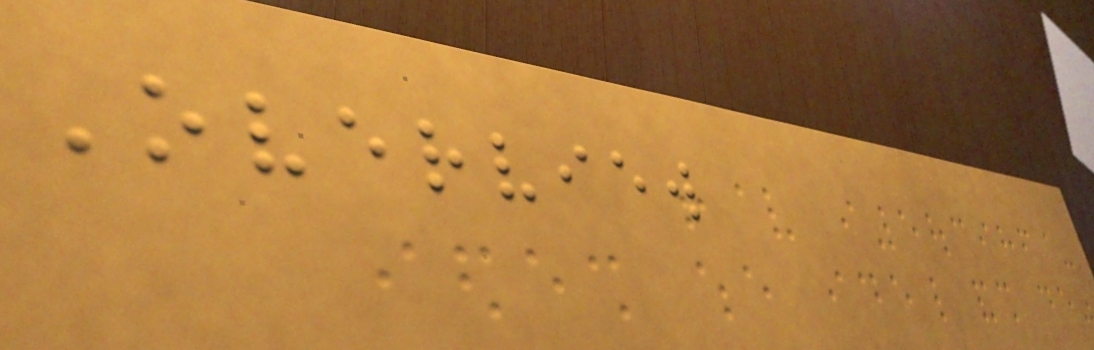Overview
